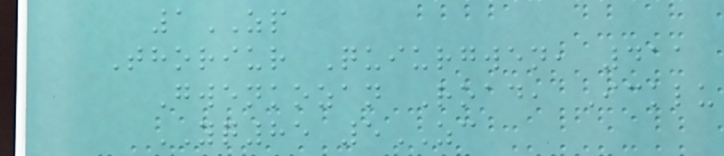1ZP
Thoriur Quiurgwen, 411
Gwenkozan Road, Icklu
YQ85 5ZC
